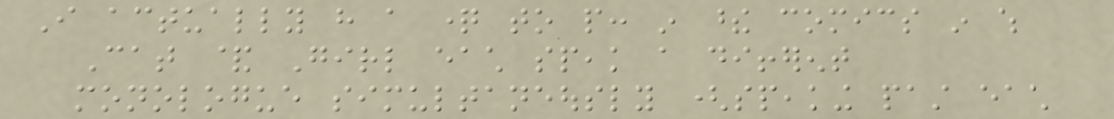I actually have a question to people: in these comics in which
Cat & Girl each speak a different
monologue simultaneously (speaking past each
